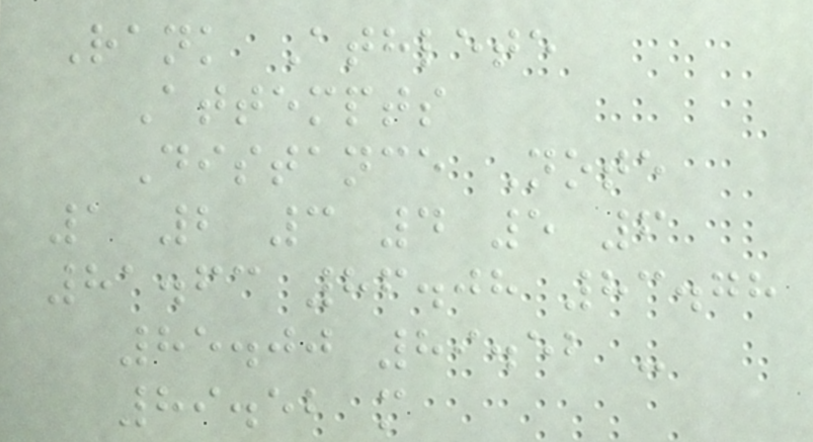Rank Athlete
Attempts
Distance Note
1 2 3 4 5 6
81.63 86.08 83.78
85.00 89.52 -
89.52 m
